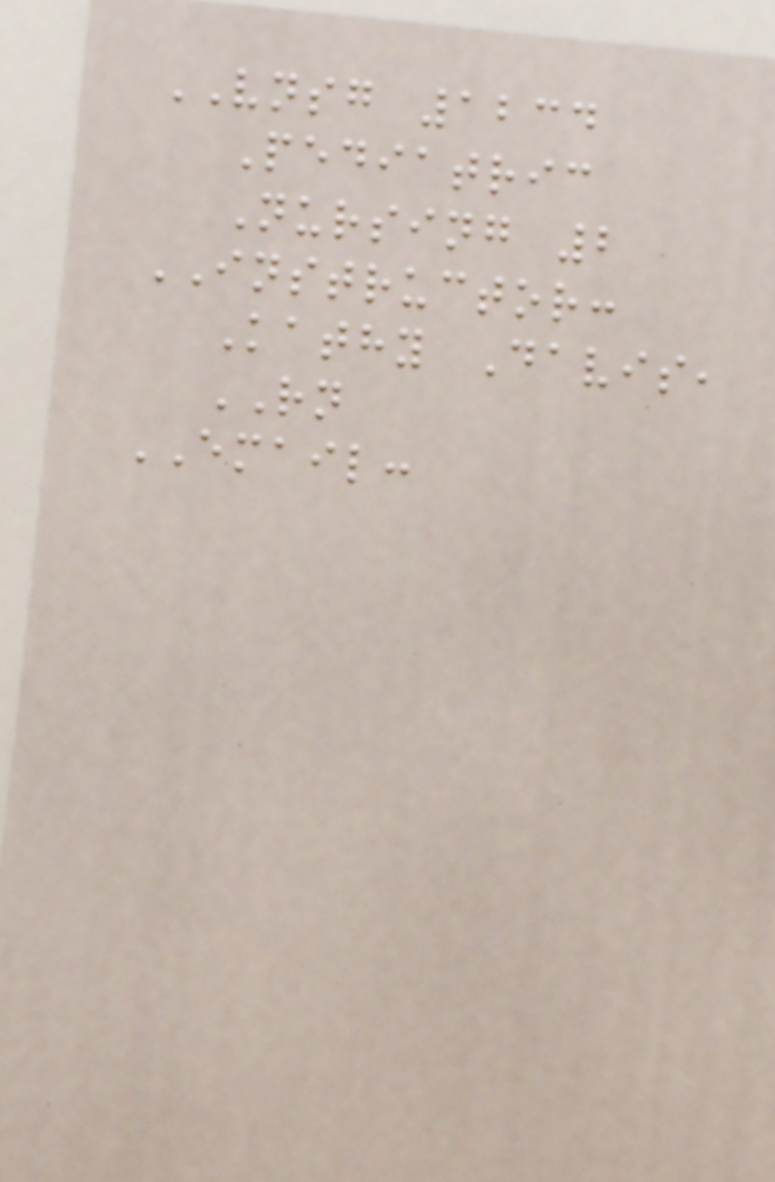VNSG 1234
Pediatric
Nursing 2
INSTRUCTOR:
Kathy Davis,
RN
EMAIL:
